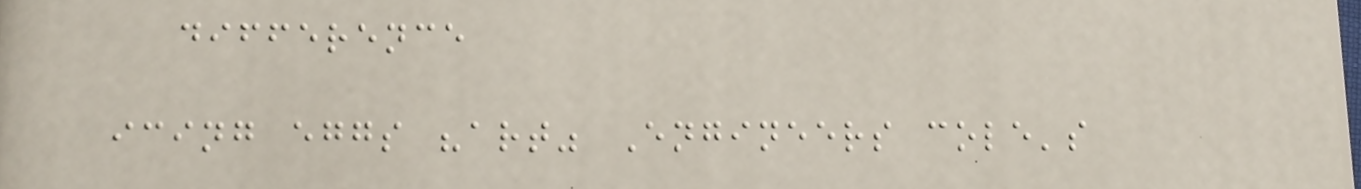difference
icing eggs "art" Engineers cole's
